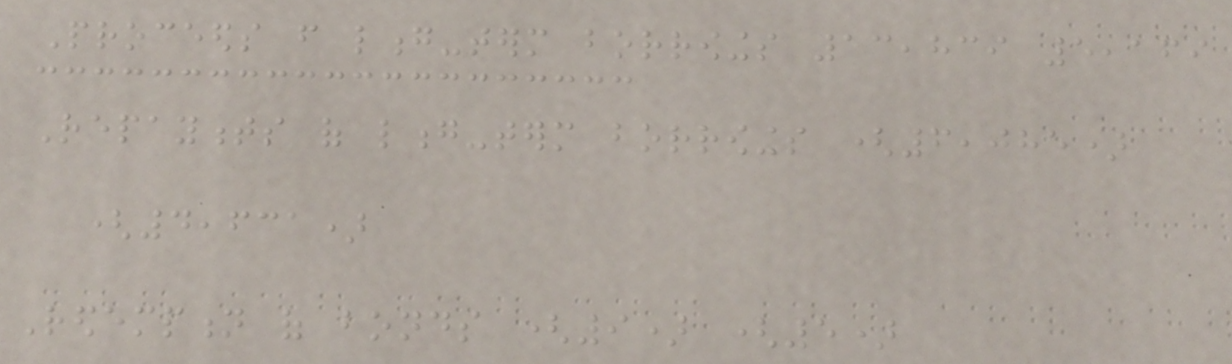Proceeds from long-term borrowings 13,839 5,169
Repayments of long-term borrowings (6,085)
(4,631)
Redemption of bonds (9) (5)
